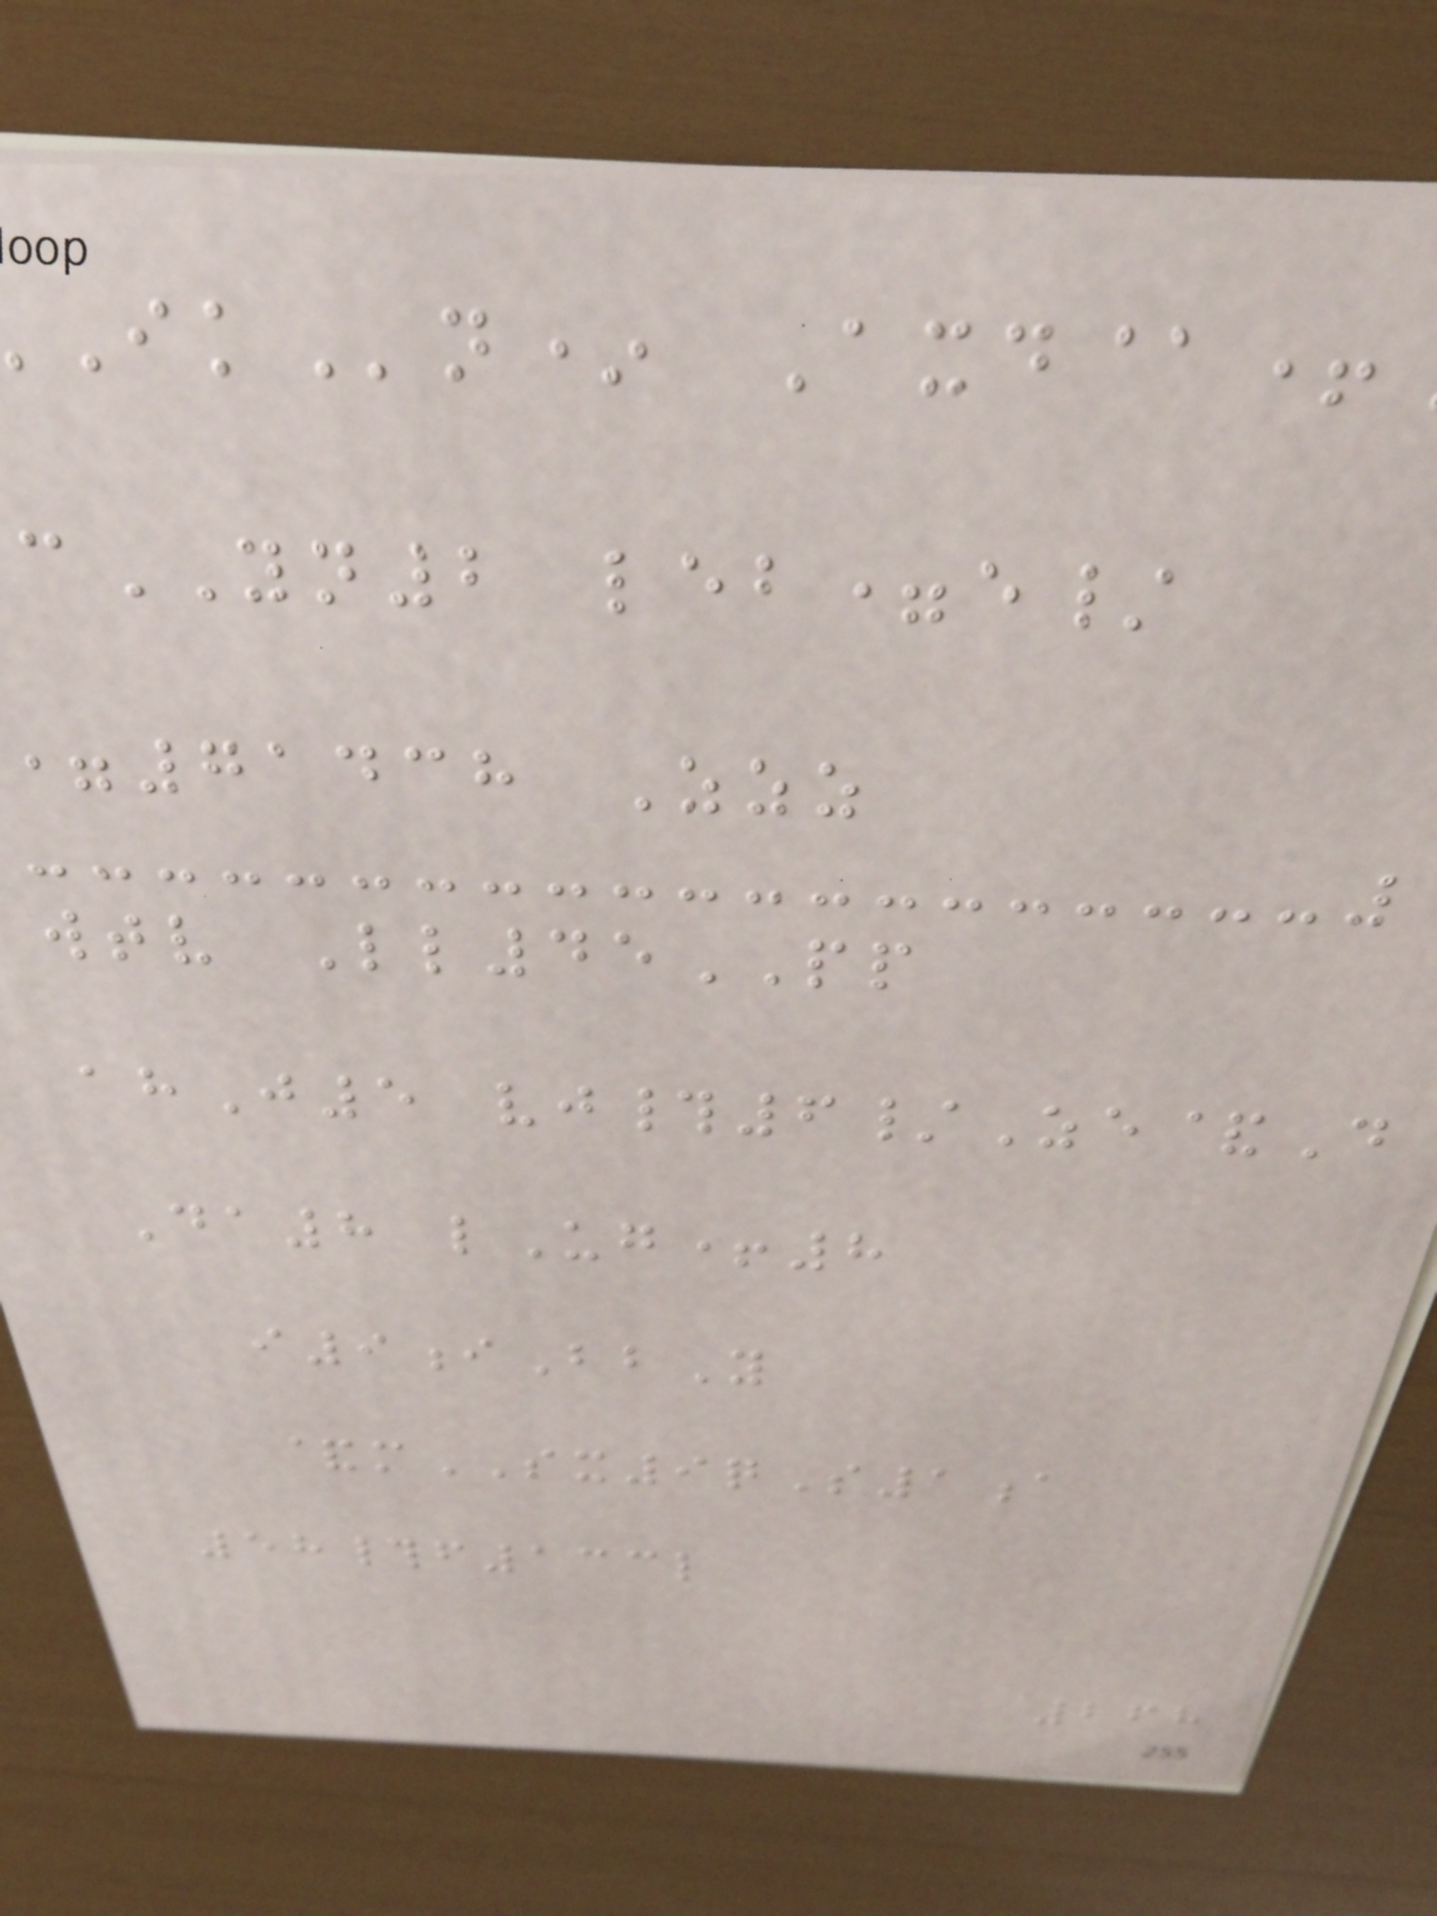n* Axd@+
cYN2 leb=e/
71438 Zzz
wtv Ll45PP
ahJ5 vj#6/Ze&D
Da8 lUg+8
i9iBbY
&mSX9qS1a
58#f133l
268
